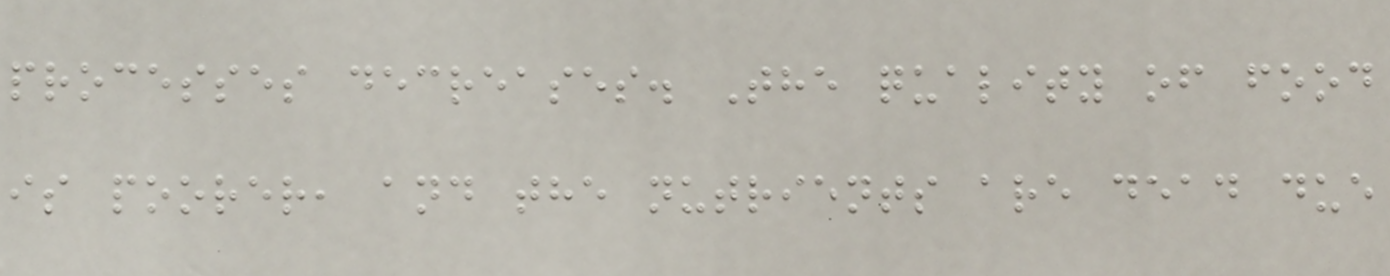processes decreases. The quality of food
is poorer, and the nutrients are dead due
